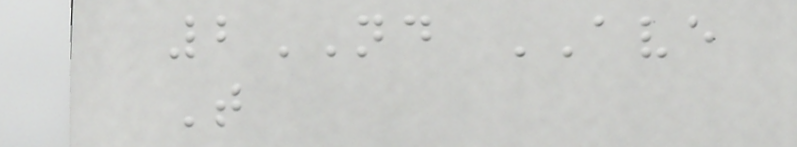2ND AVE
T
